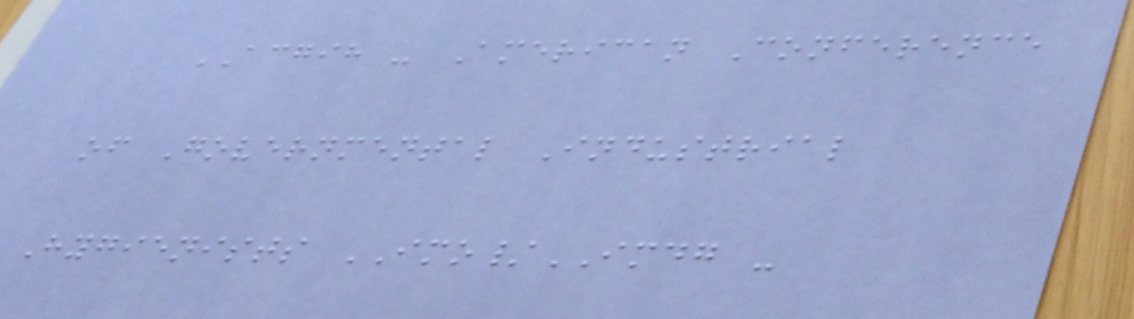ACGIH - American Conference
of Governmental Industrial
Hygienists IMO/IMDG -
